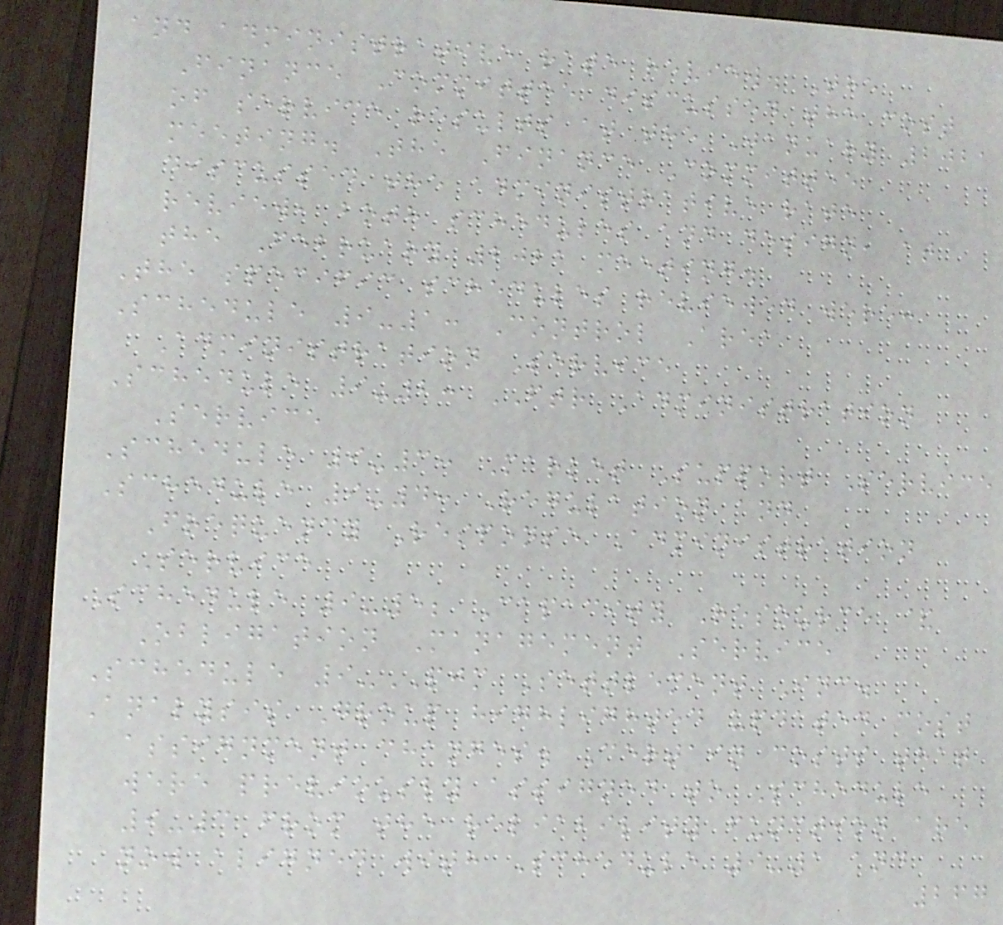and administrative rate review. The
Finance Committee discussed the cost
of service results at the January 2021
meeting. The Finance Committee
discussed the administrative rate
review, both schedules and design, at
the February 2021 meeting.
The specific schedules reviewed were:
Schedule 9-1: Control Area
Administration Service
Schedule 9-2: FTR Administration
Service
Schedule 9-3: Market Support Service
Schedule 9-4: Regulation and
Frequency Response Administration
Service
Schedule 9-5; Capacity Resource &
Obligation Management Service
Schedule 9-PJM Settlement Inc.
Analysis Group highlighted updated cost
assignment changes. Certain costs that
were previously assigned to Schedule
9-3 from the reliability function are
now aligned with Schedule 9-1 and
267
